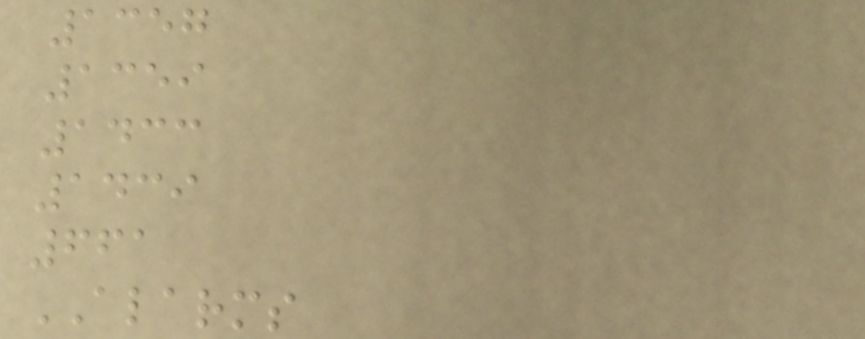1357
1359
1433
1439
661
ALARMS
